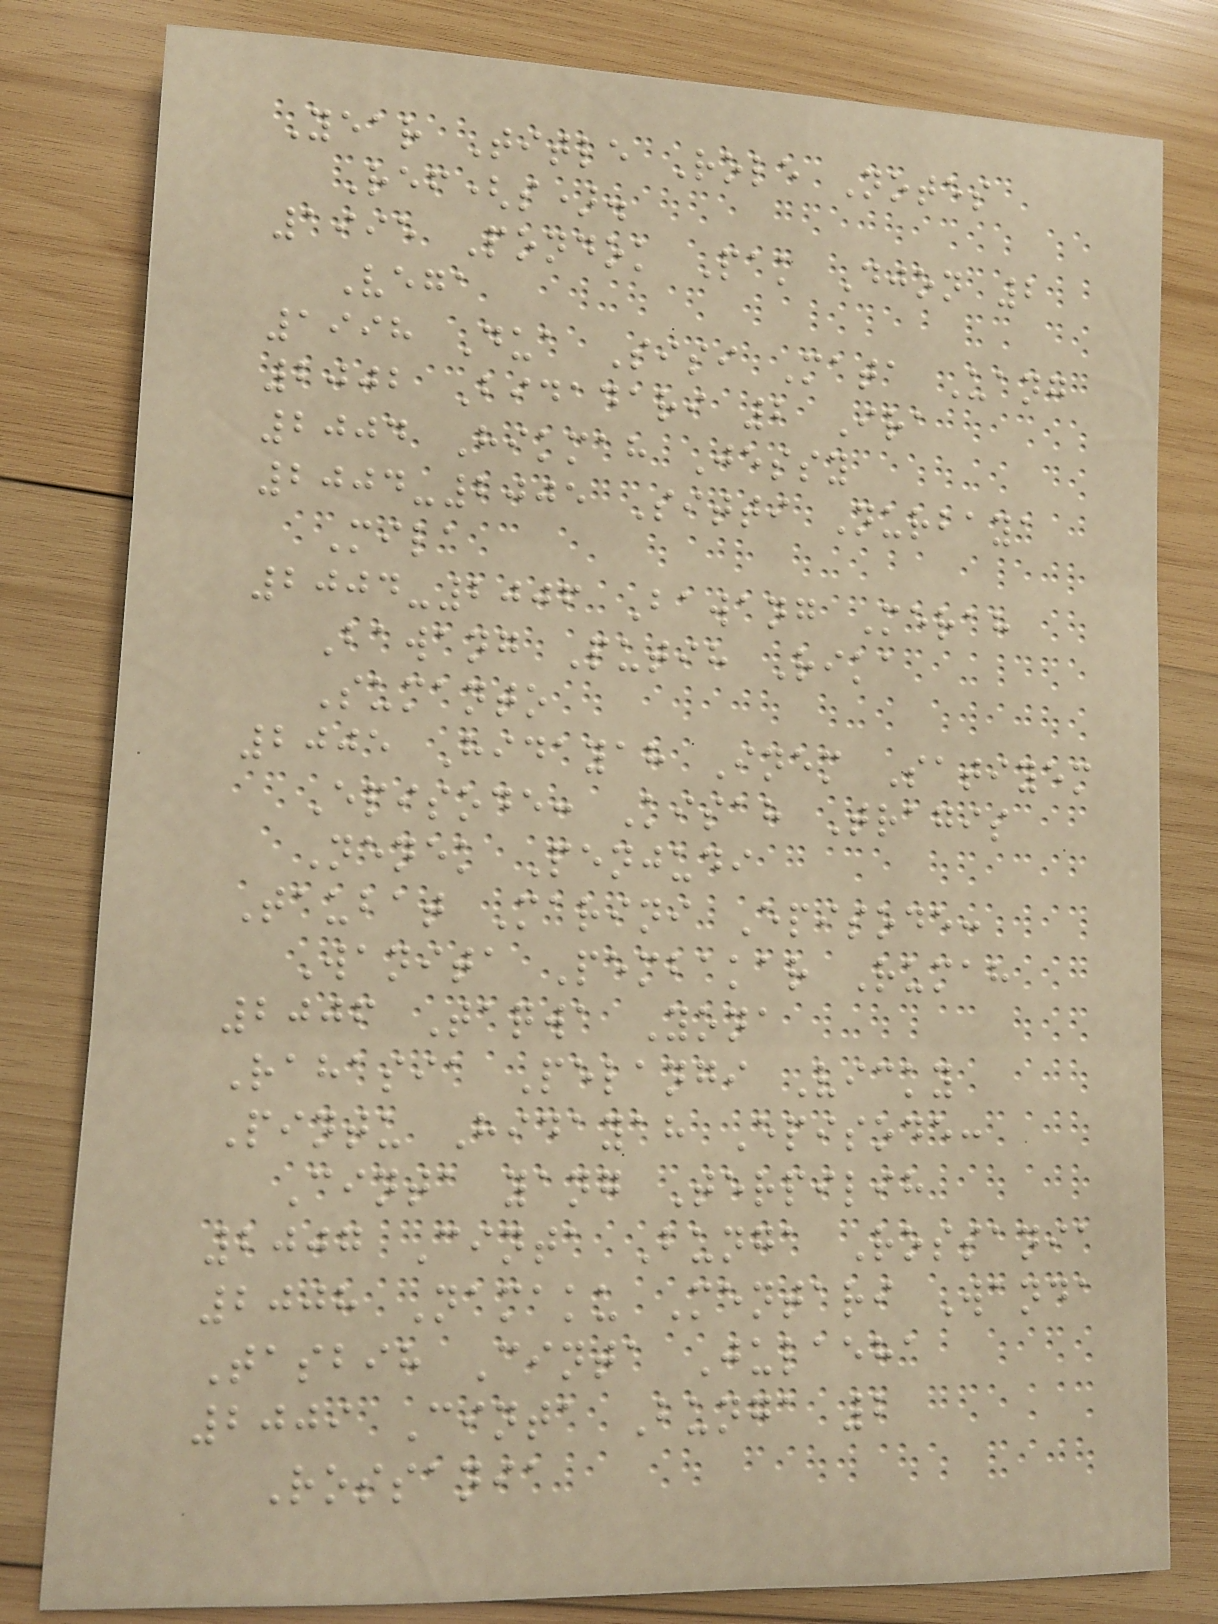Year Title Role Notes
Ref(s).
1995 Pondok Pak Djon 2
Vega
1998 Dua Sisi Mata Uang
2002 Bidadari 2 Ira
2004 Hikmah Jessy
2004-2005 Sitti Nurbaya
Mila
2004-2006 Bawang Merah
Bawang Putih Rika
Sumanto
2005 Hidayah Inem Satiyem
Episode: Kisah Tragis
Nenek Penjudi
Taubat Marini Episode:
Wanita Pembakar Rumah
2006 Taqwa Yona
Rahasia Pelangi Vicky
Pintu Hidayah Episode:
Cinta yang Terpilih
2007 Cinta Bunga Rossania
2008 Namaku Mentari Wanda
Tasbih Cinta Julaeha
2009 Cinta Bunga 2
Rossania
